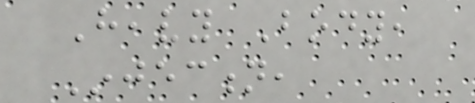Heavy Body,
Injection,
